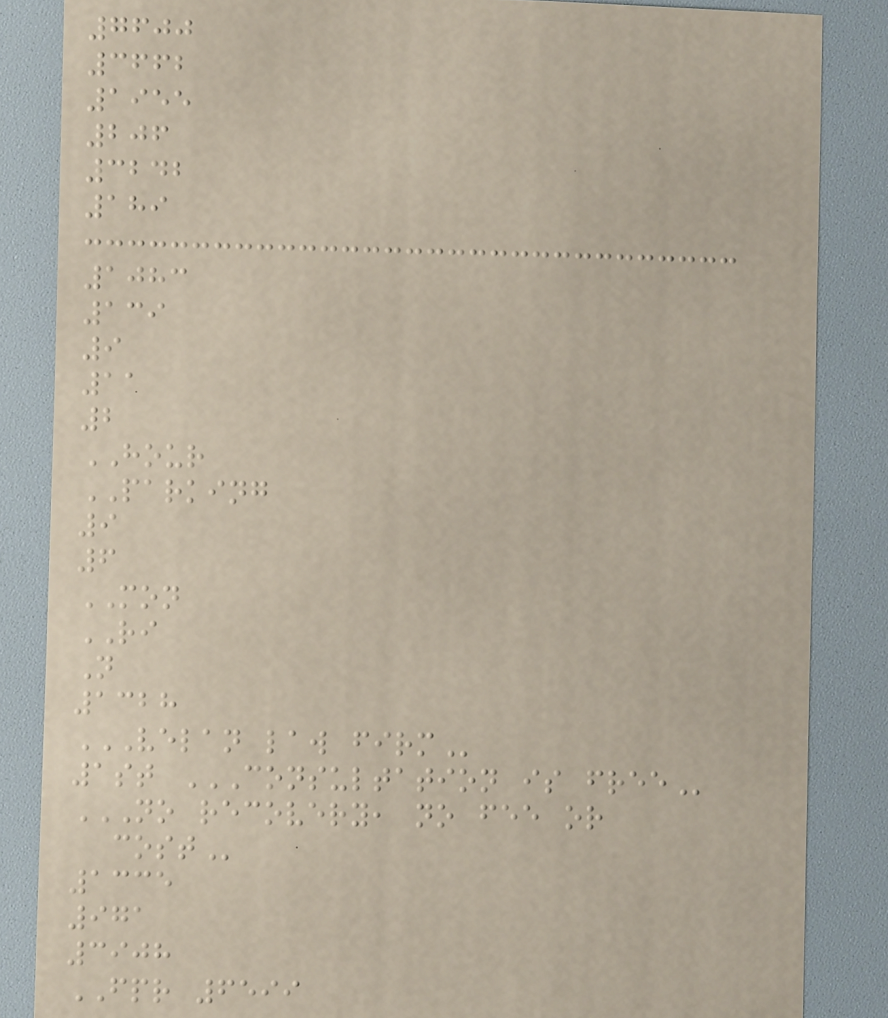7600
3662
1955
206
3242
189
1083
139
9
11
2
HOUR
PARKING
9
6
MON
RI
N
1328
VELAN LAW FIRM
1st CONSULTATION IS FREE
NO RECOVERY, NO FEE OR
COST
1335
971
3908
FPR 6599
